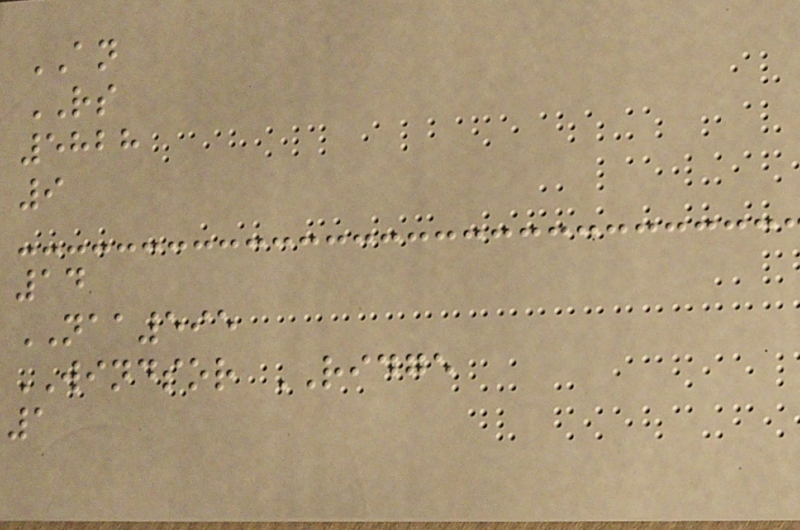AN
RS
5828
9
14
NAA595
WINDSOR RIDGE
1
